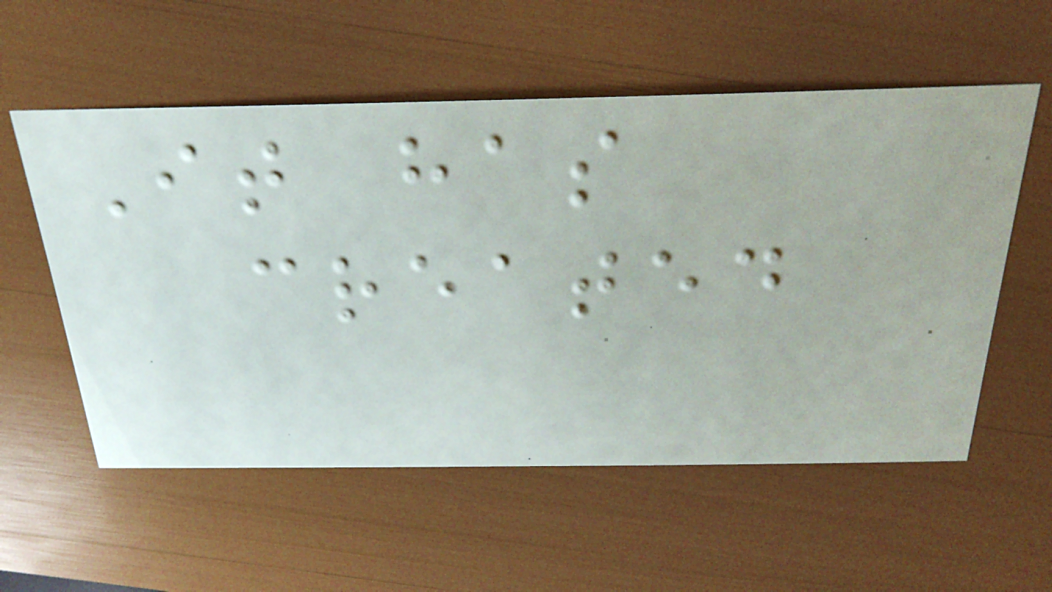It has
created
